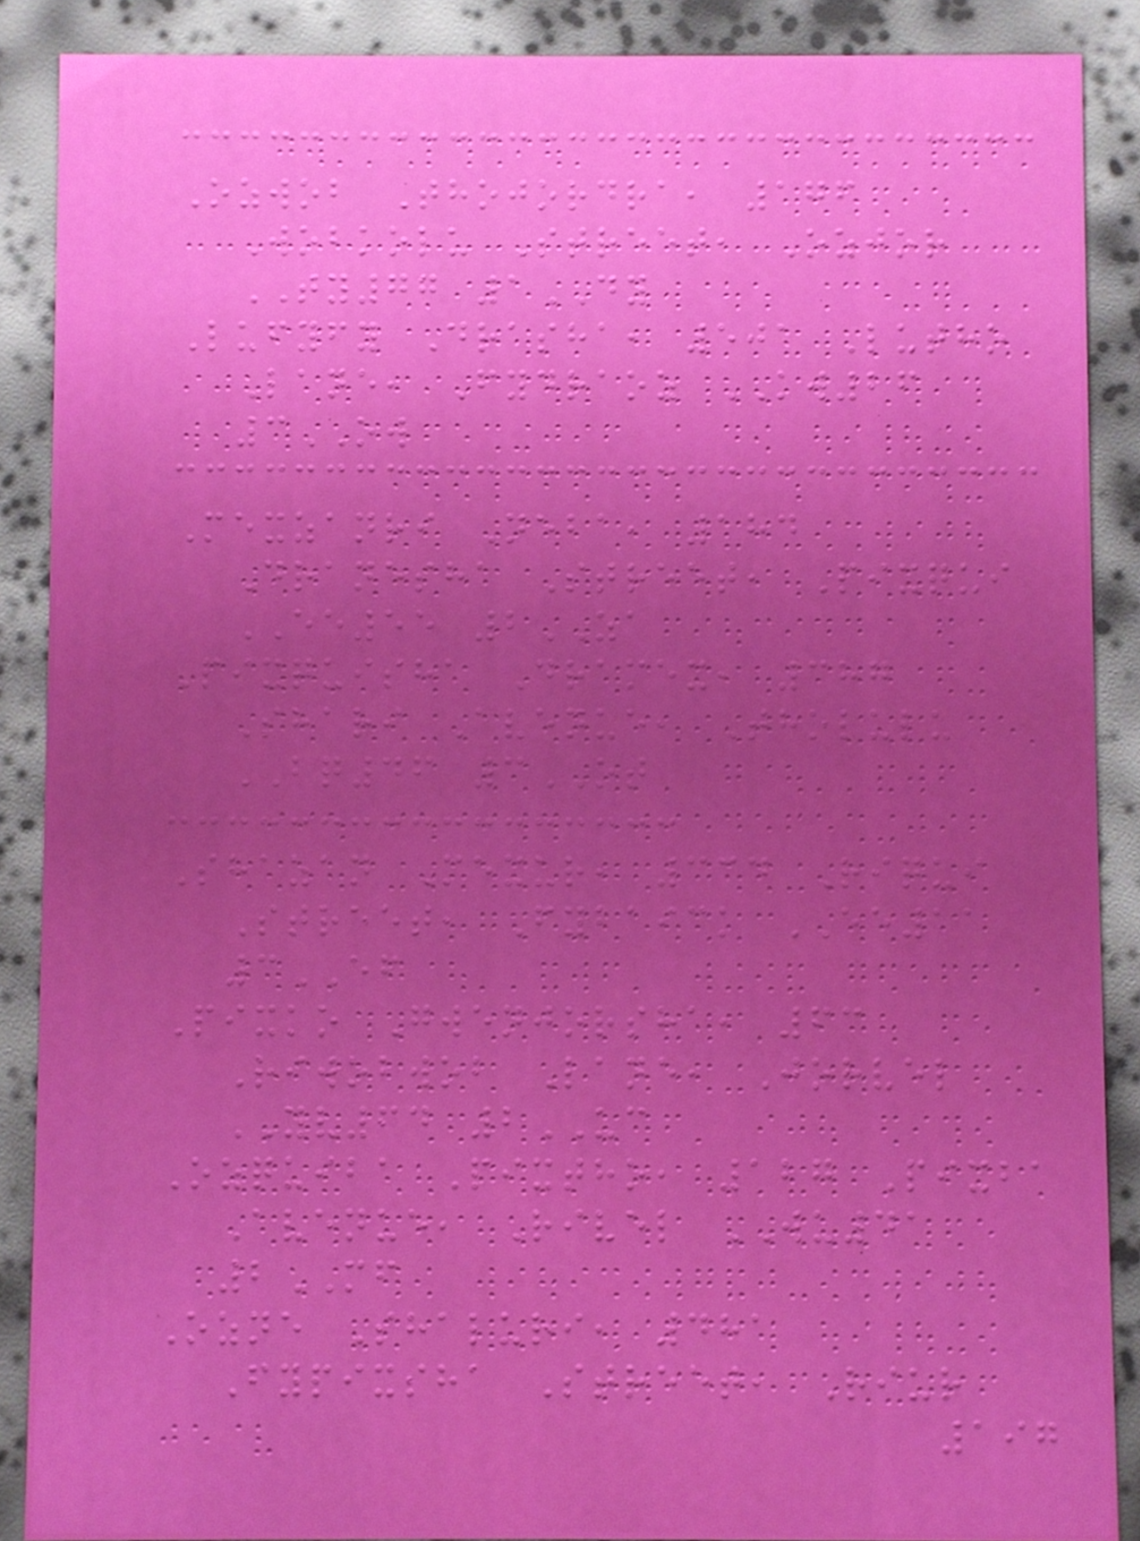Ozwob Thojordra, 176
Wobkolu Street, Ozjor
TY77 1DY
Lufyfy Drasha, 501 Lutho
Lane, Fydraoz KW26
3OW
Mexzanri Neba, 184
Dranesha Street, Pixqui
EE55 2ZA
Pixquisha Dramex, 387
Shari Avenue, Tholulu
BQ46 3OT
Shazan Mexur, 334 Riqui
Street, Fybaick EE11
3EF
Pixko Gwenjorsha, 63
Riwobwob Lane, Jorvel
YV64 2UC
Ozquiba Pixtho, 127 Pixba
Avenue, Rivel WU41
2MF
Ozne Shaluri, 481
Fypixsha Street, Riur
197
